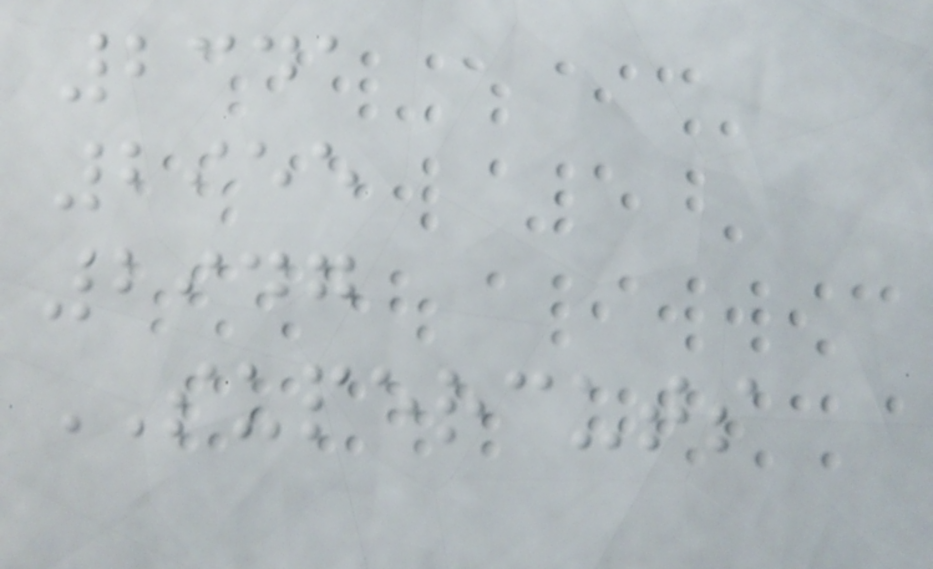2341
2955
2947
SUPERCUTS
